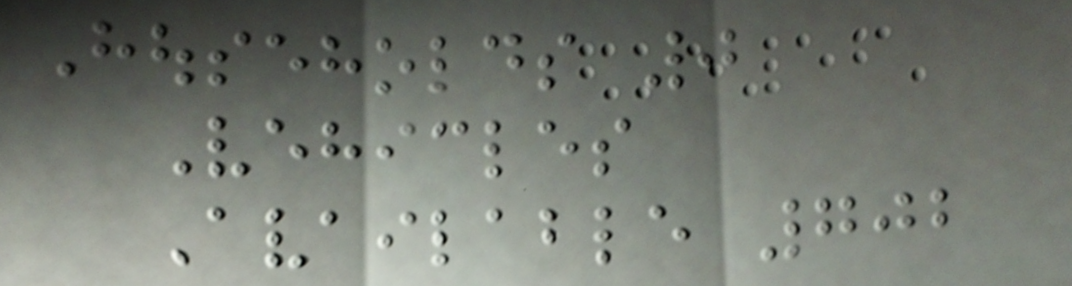Households 0
Vehicles
Available 702
